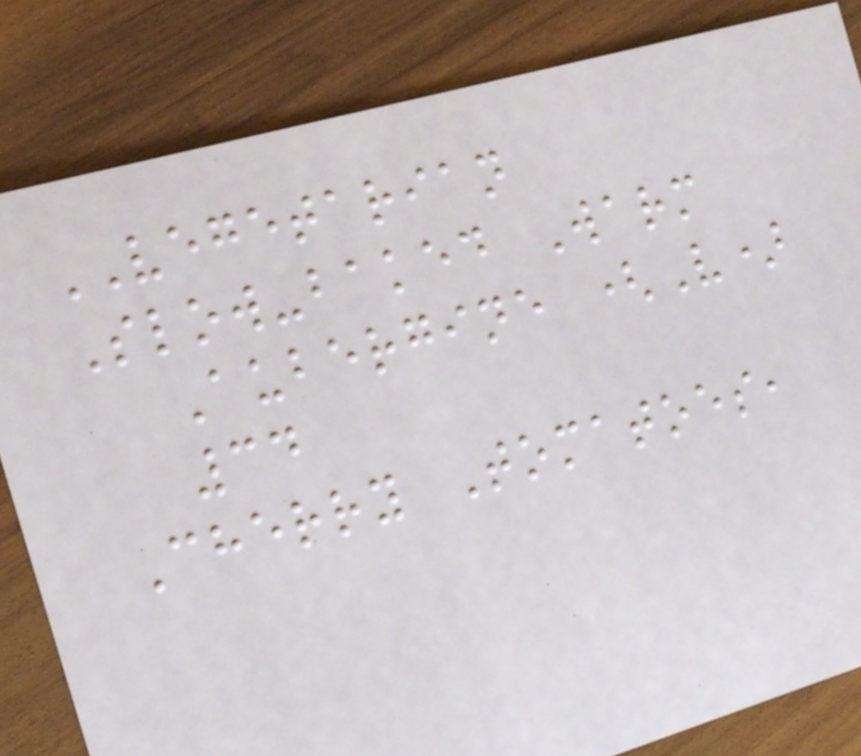VEGETARIAN
Slow-baked Warm
Aubergine (V)
34
Cherry Tomatoes,
